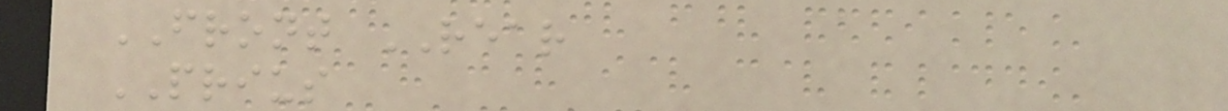FRONT REAR
PRIUS
